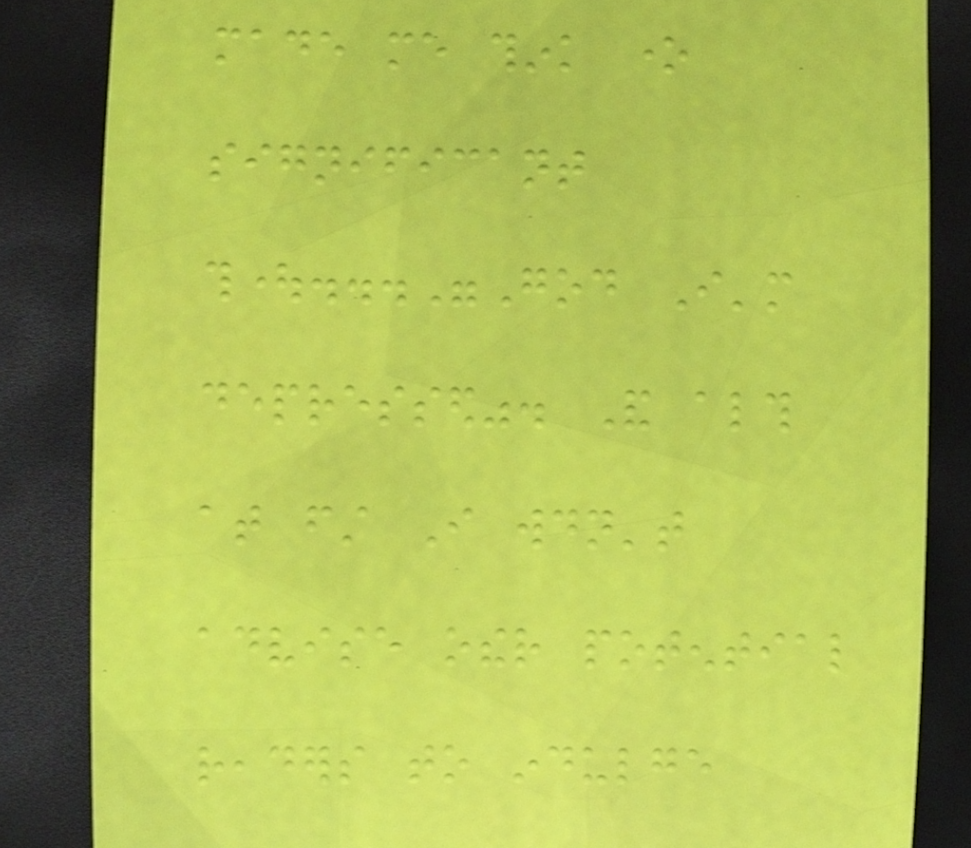made me think one
significant
thought..."God I'm
depressed". And although
at first I wouldn't
advise other potential
readers to indulge
